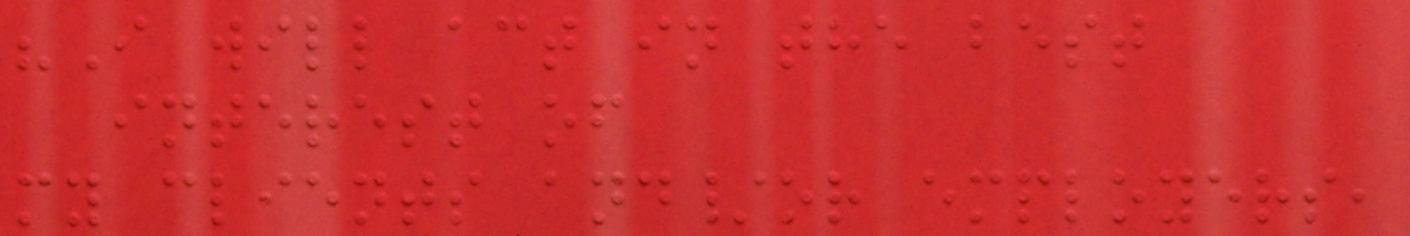"I will act in the best
interest of
my clients and/or employers,
